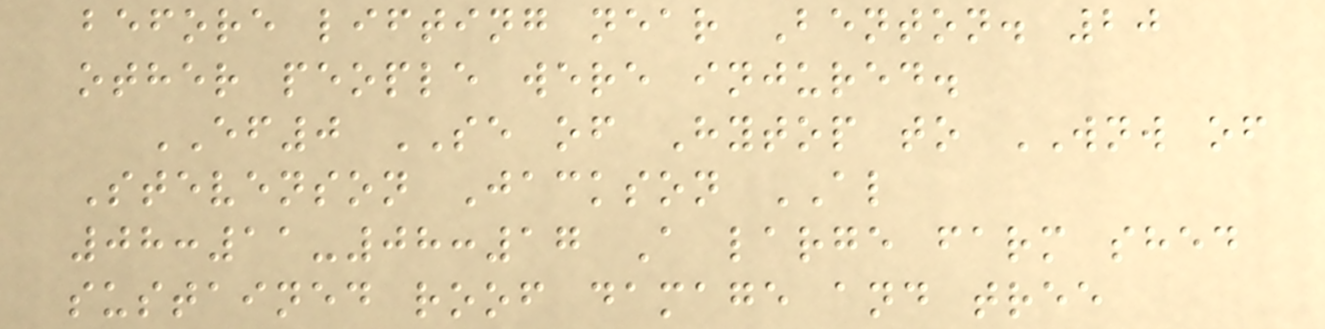before lifting near Benton. 20
other people were injured.
EF0 SE of Hytop to WNW of
Stevenson Jackson AL
08:11-08:17 A large farm shed
sustained roof damage and tree
